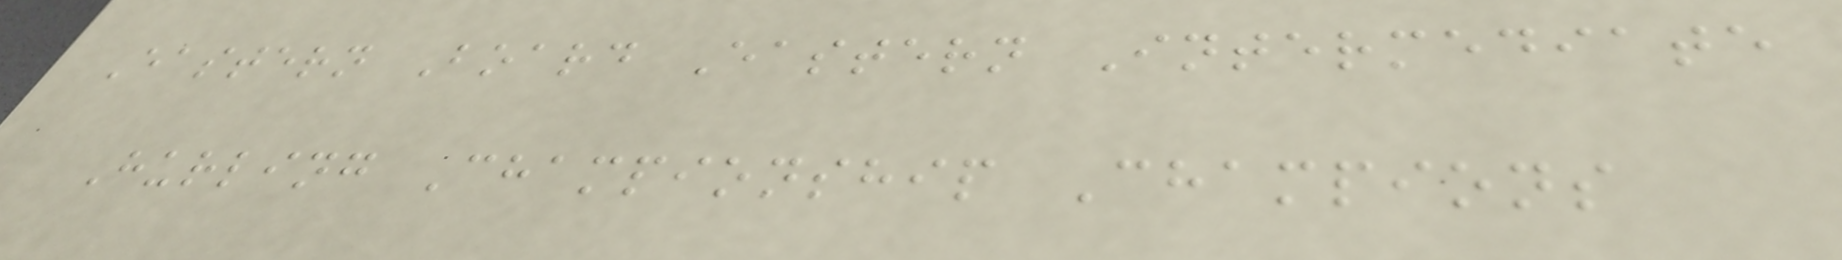Eastern Board Eastern Intermediate
Hurling Championship Champions
